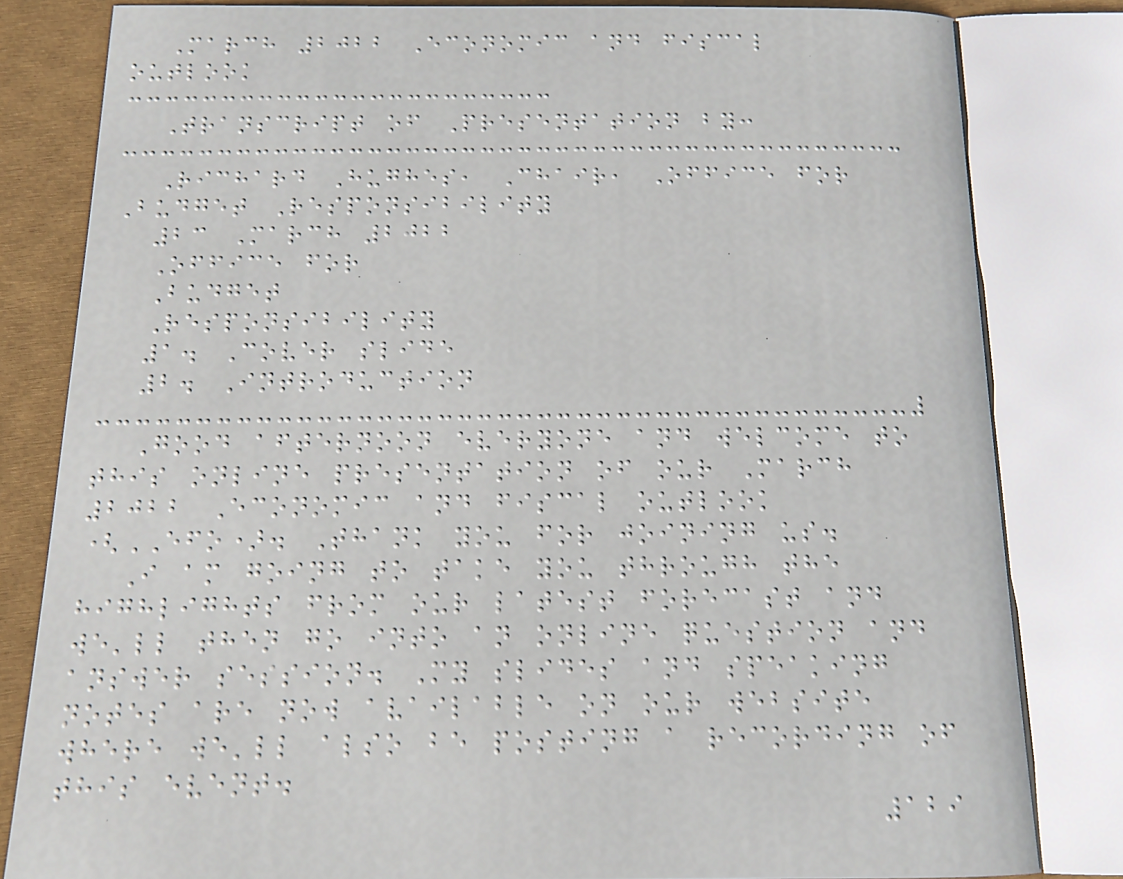March 2022 Economic and fiscal
outlook
Transcript of Presentation by:
Richard Hughes, Chair, Office for
Budget Responsibility
23 March 2022
Office for
Budget
Responsibility
1. Cover slide
2. Introduction
Good afternoon everyone and welcome to
this online presentation of our March
2022 Economic and fiscal outlook
(EFO). Thank you for joining us.
I am going to take you through the
highlights from our latest forecast and
we'll then go into an online question and
answer session. My slides and speaking
notes are now available on our website
where we'll also be posting a recording of
this event.
129
